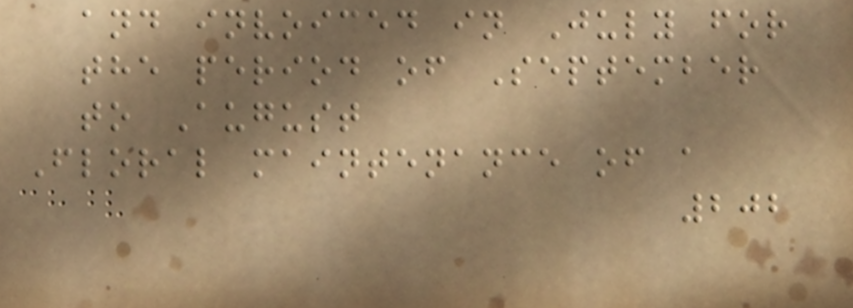and invoiced in July for
the period of September
to August
Floral maintenance of a
202
